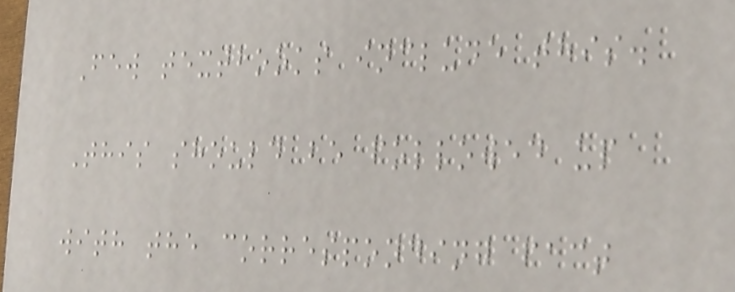Few textbooks include this.
This should be followed up
with the corresponding fact
